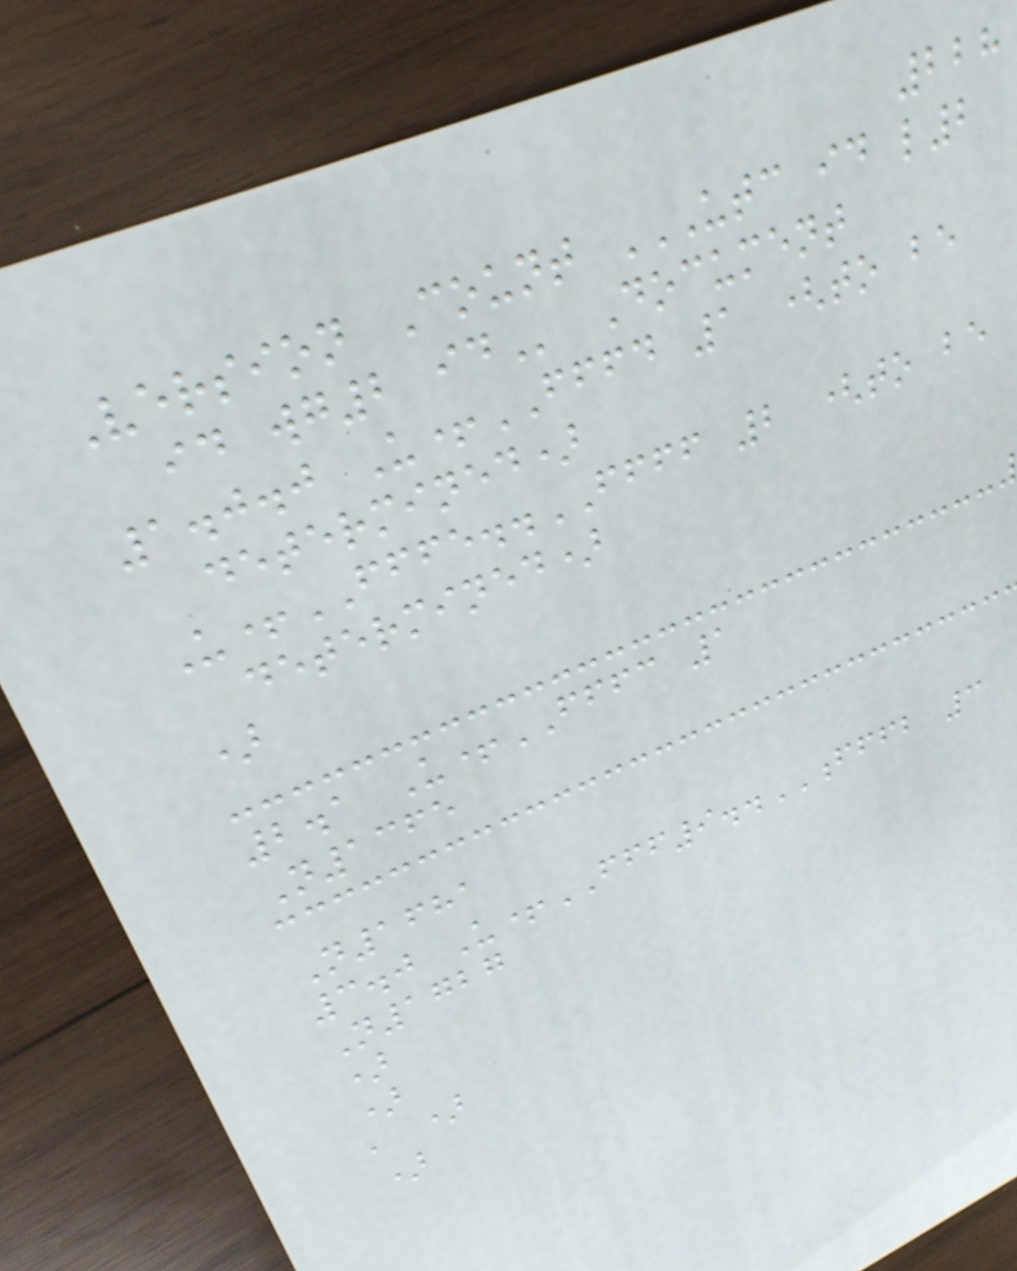228
Version Count UTC ID L2
ID WG2 ID Document
1.0.0 U+FFFD 1 (to be
determined)
U+FFFE..FFFF 2 (to be
determined)
)
2.1 U+FFFC 1
N1365
N1681
3.0 U+FFF9..FFFB 3
N1727
)
)
, )
)
